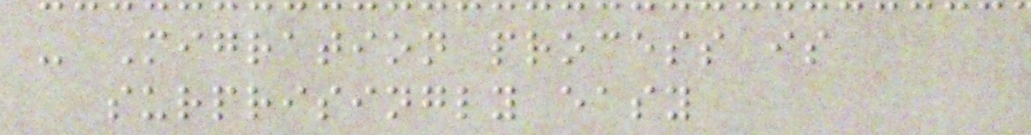- Migration process is
surprisingly easy
